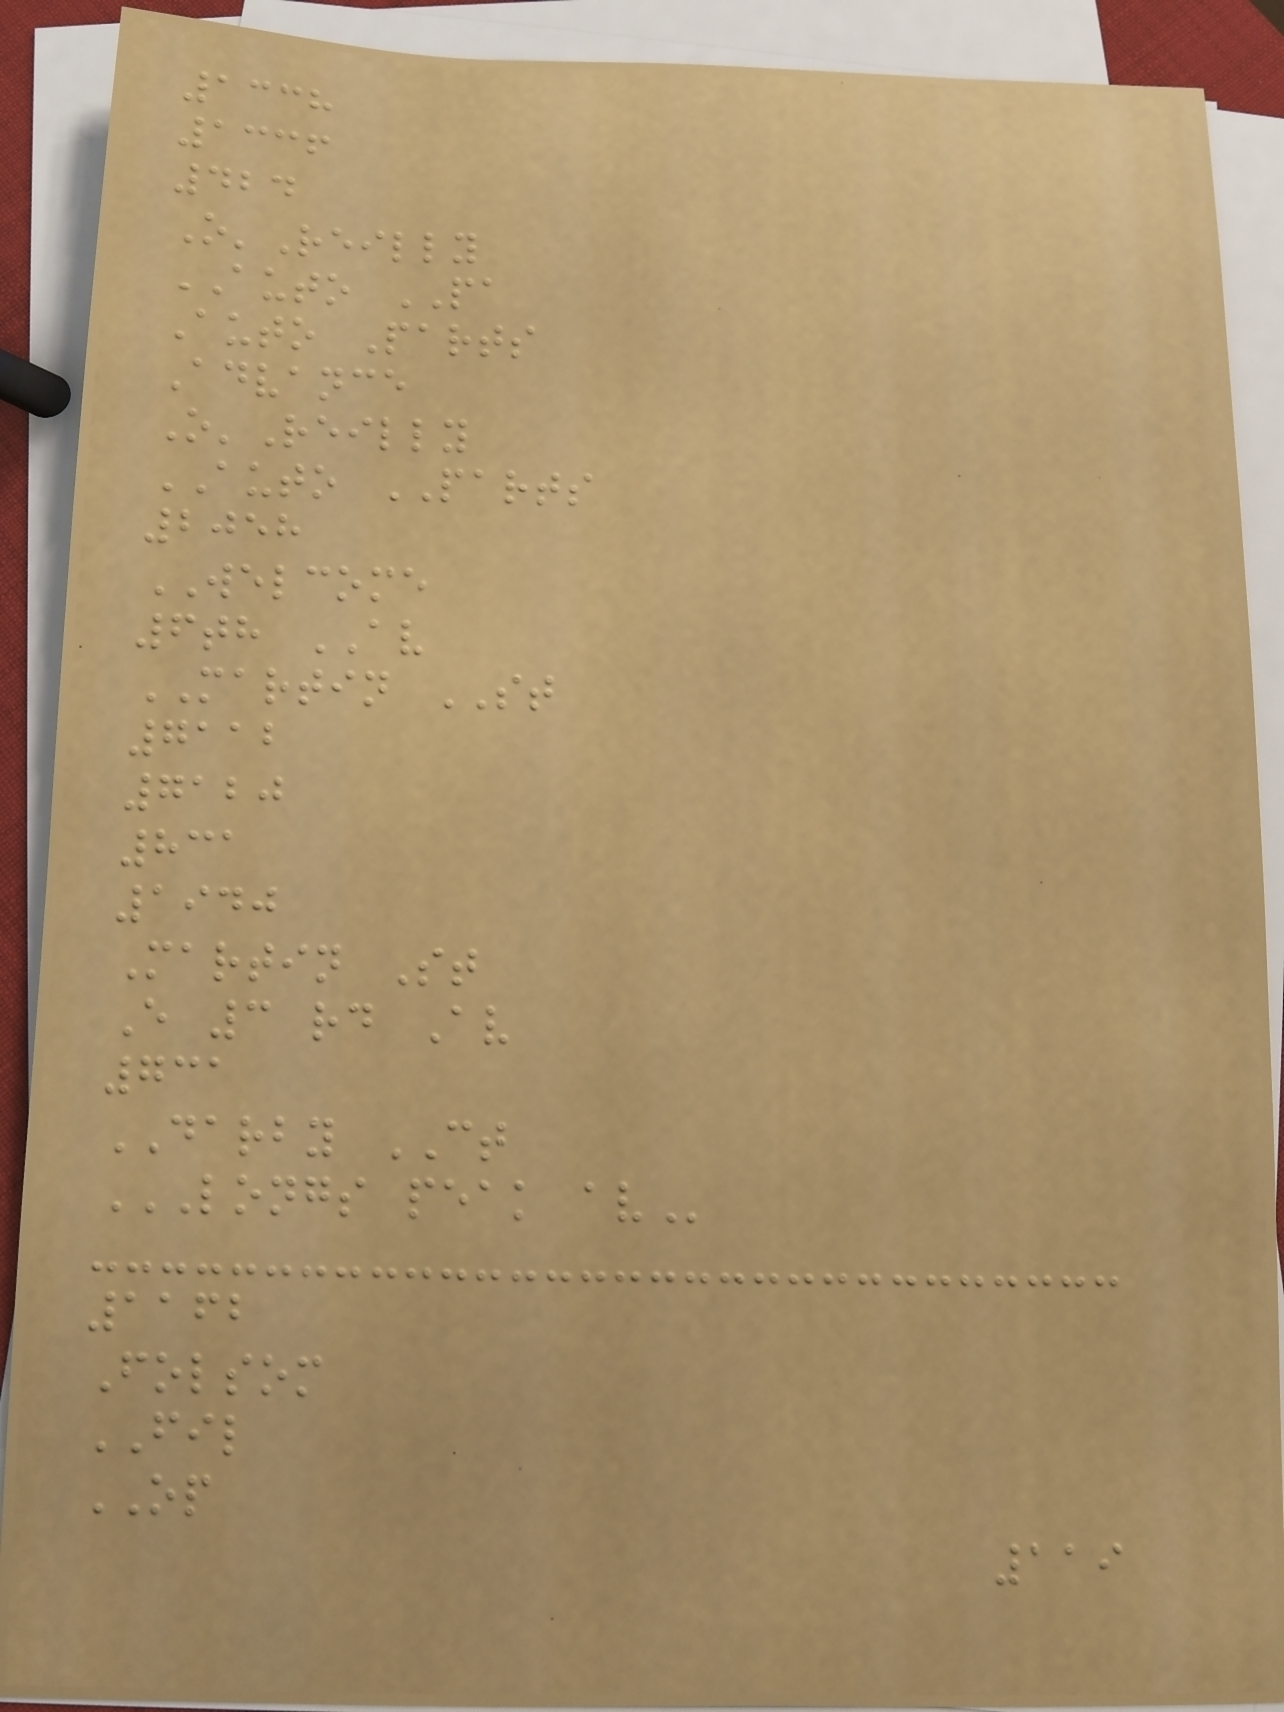1338
1336
424
O'Reilly
AUTO PA
Auto Parts
Advance
O'Reilly
AUTO PARTS
2058
WELCOME
6th AV
MARTIN ST
7112
7120
831
1940
Martin St
E 3 rd Av
731
DARBY CT
LONGS PEAK AV
1162
Folsom
FIL
OP
119
